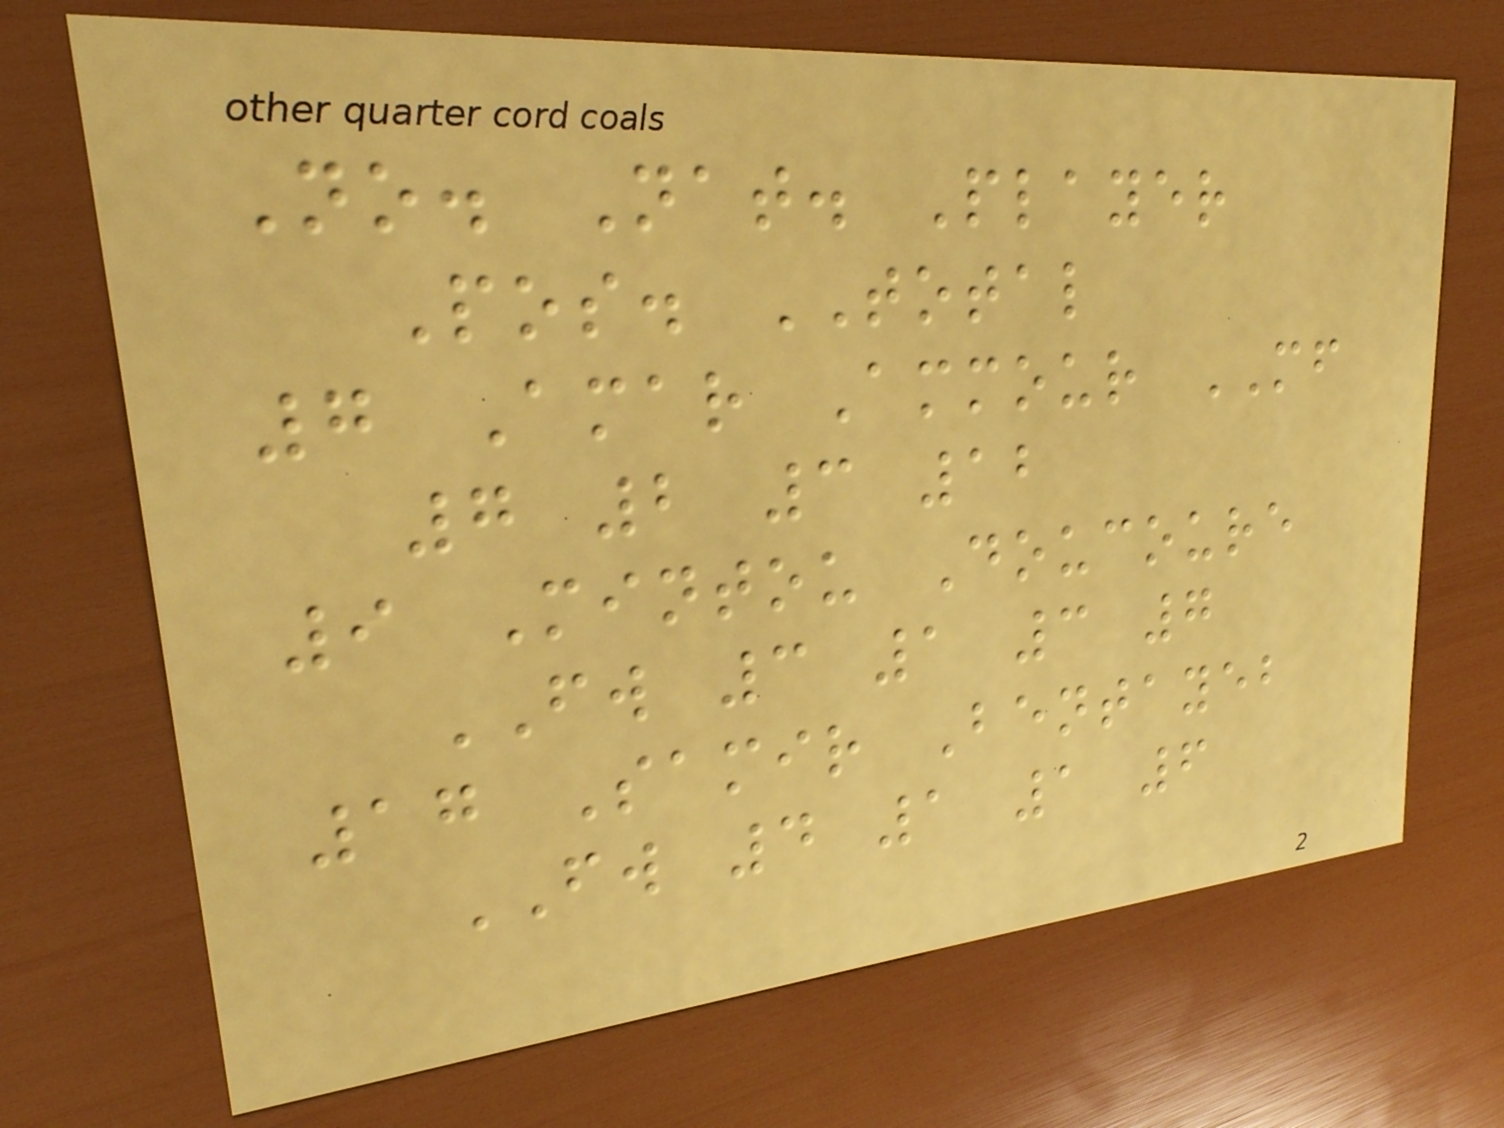No. Nat. Player
Pos. TOTAL
7 Amar Ammour MF
7 2 3 12
9 Mintou Doucoure
FW 3 1 3 7
17 Samir Bentayeb
FW 4 1 1 6
